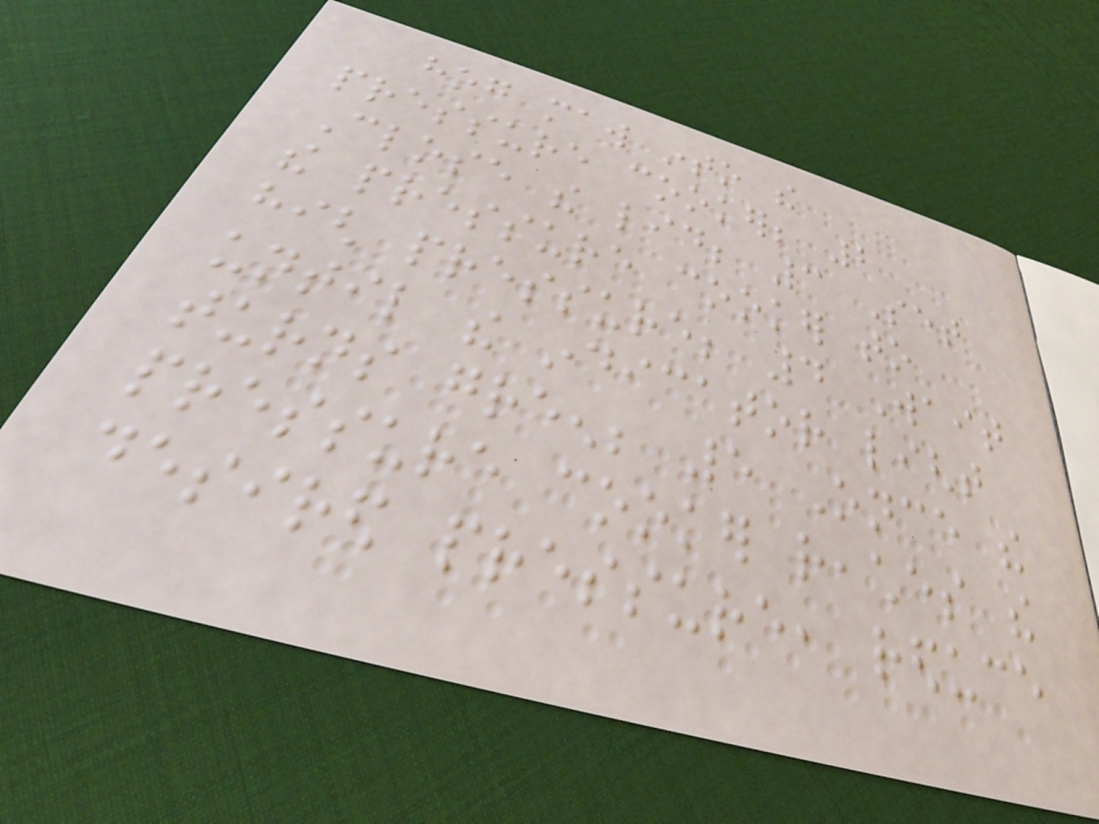hog maw into the
pressure cooker; 2
Close the lid; 3 Set
the pressure cooker to
high pressure; 4 Wait
until the indicator light
turns green; 5 Once the
pressure cooker reaches the
desired pressure, reduce
